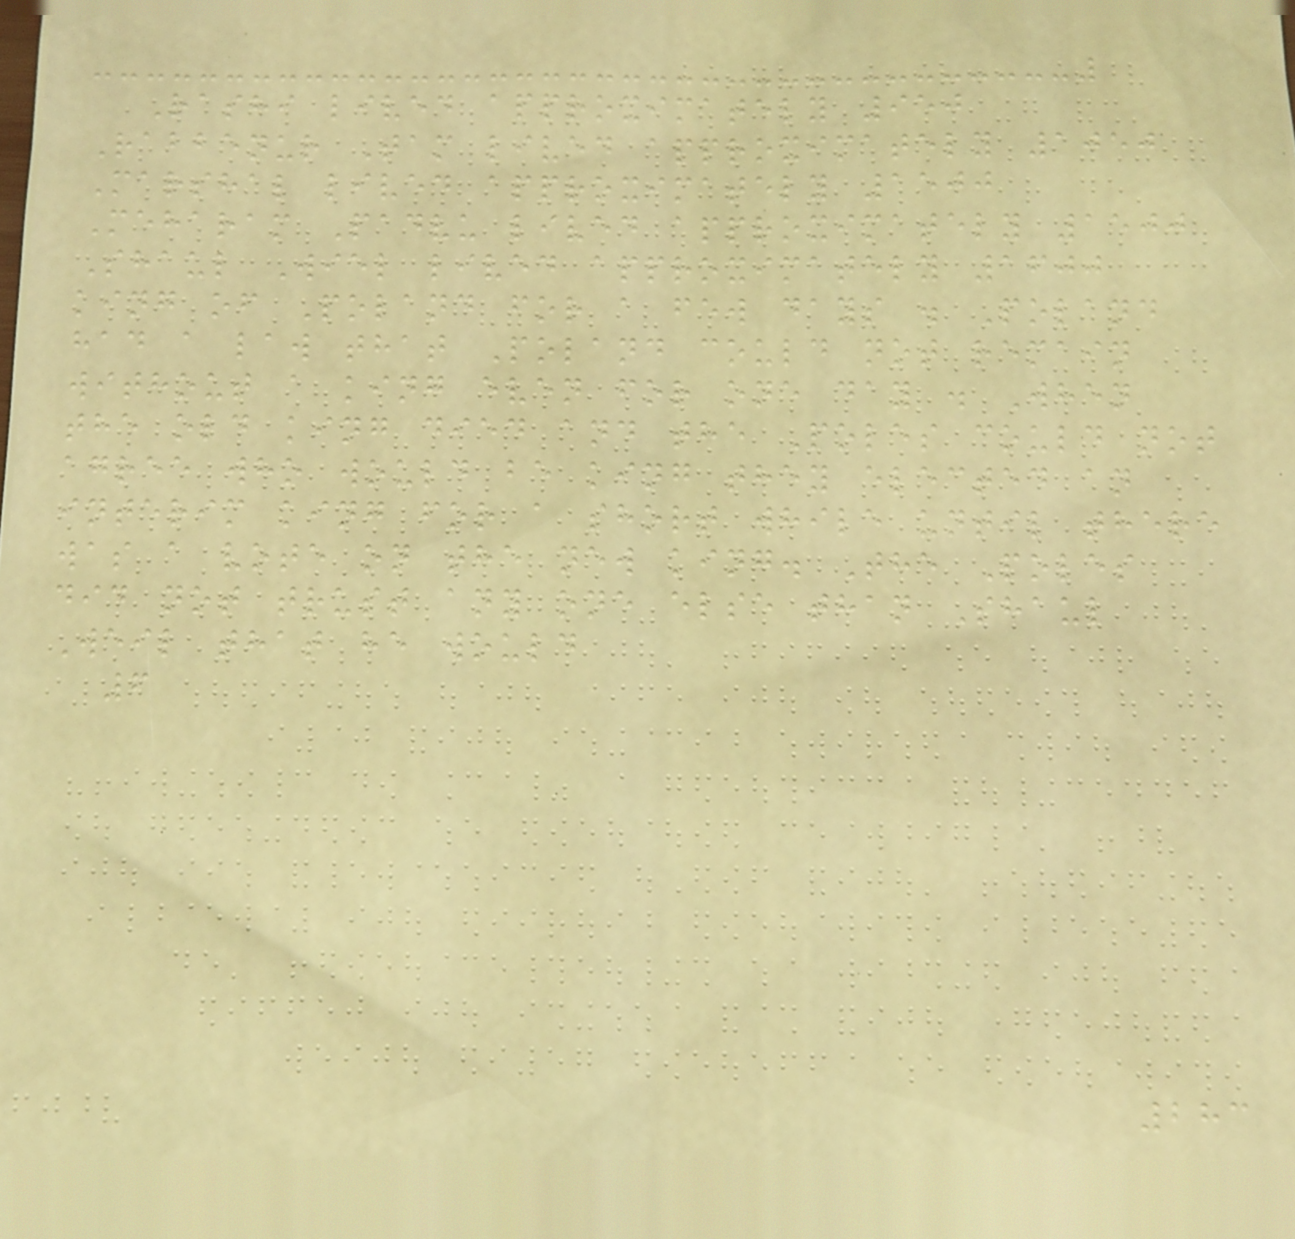Rashi lived approximately 950
Rabbenur Tam lived approximately 1050
Marshal lived approximately 1500
Meharam Padvu lived approximately 1500
Shaul Wiel lived approximately 1600
king of Poland for a few days . Poland
had a law that Poland could not remain
without a king even for one day . When
the old king died and the Poles could not
agree who would be king they elected an
interim king for a short while until there
was a vote on the new king. The Poles
did not trust any one else than Shaul
Weil that he would
6
283
